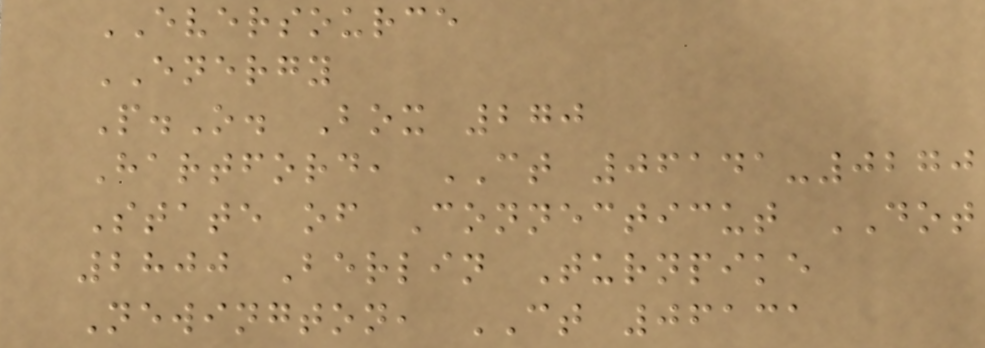EVERSOURCE
ENERGY
P.O. Box 270
Hartford, CT 06141-0270
State of Connecticut DOT
2800 Berlin Turnpike
Newington, CT 06131
